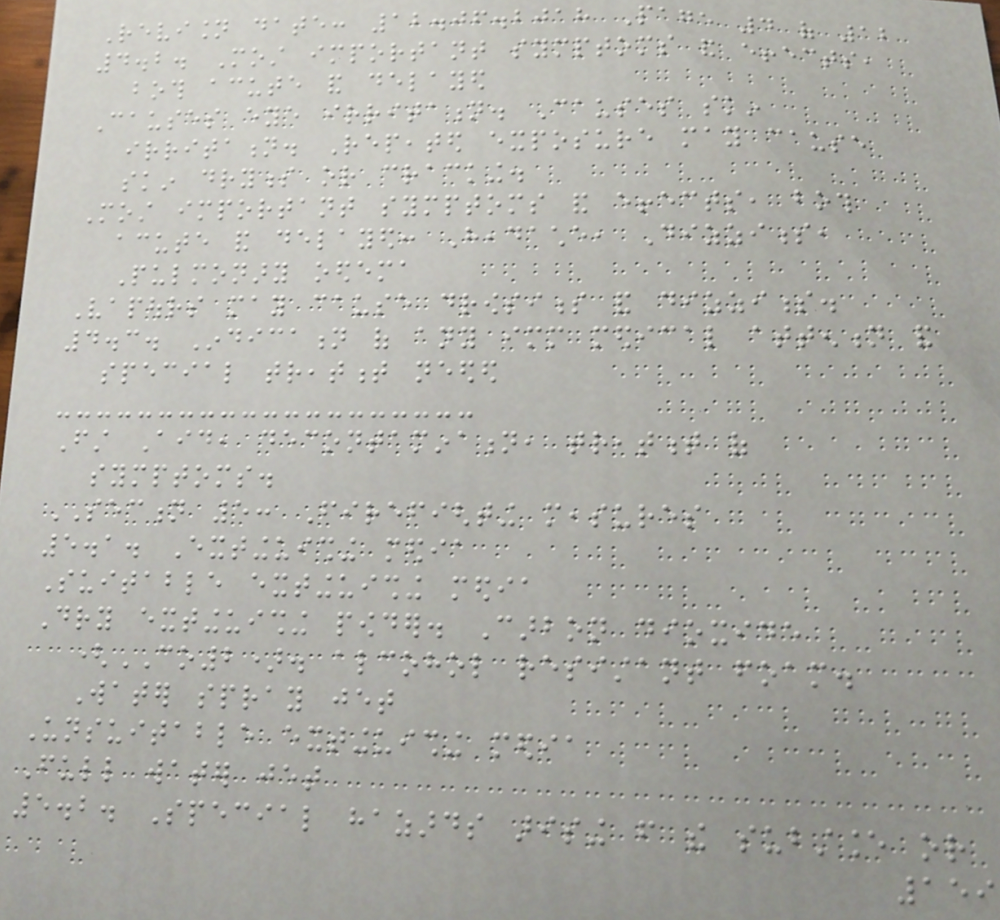Revision date: 12.06.2018 Page 4 of 12
4.2. Most important symptoms and effects,
both acute and delayed
Causes eye irritation. Causes skin
irritation. Repeated exposure may cause
skin dryness or cracking.
Most important symptoms and effects, both
acute and delayed: Headache, Dizziness,
Pulmonary oedema
Vapours may cause drowsiness and dizziness.
4.3. Indication of any immediate medical attention and
special treatment needed
First Aid, decontamination, treatment of
symptoms.
SECTION 5: Firefighting measures
5.1. Extinguishing media
Suitable extinguishing media
Dry extinguishing powder. Carbon dioxide
(CO2). alcohol resistant foam.
Water spray jet
Unsuitable extinguishing media
Full water jet
5.2. Special hazards arising from the substance or
159
